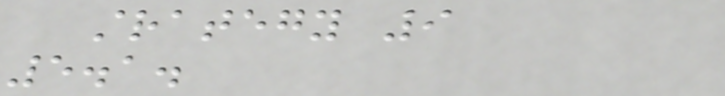strategy 9
5.1.
